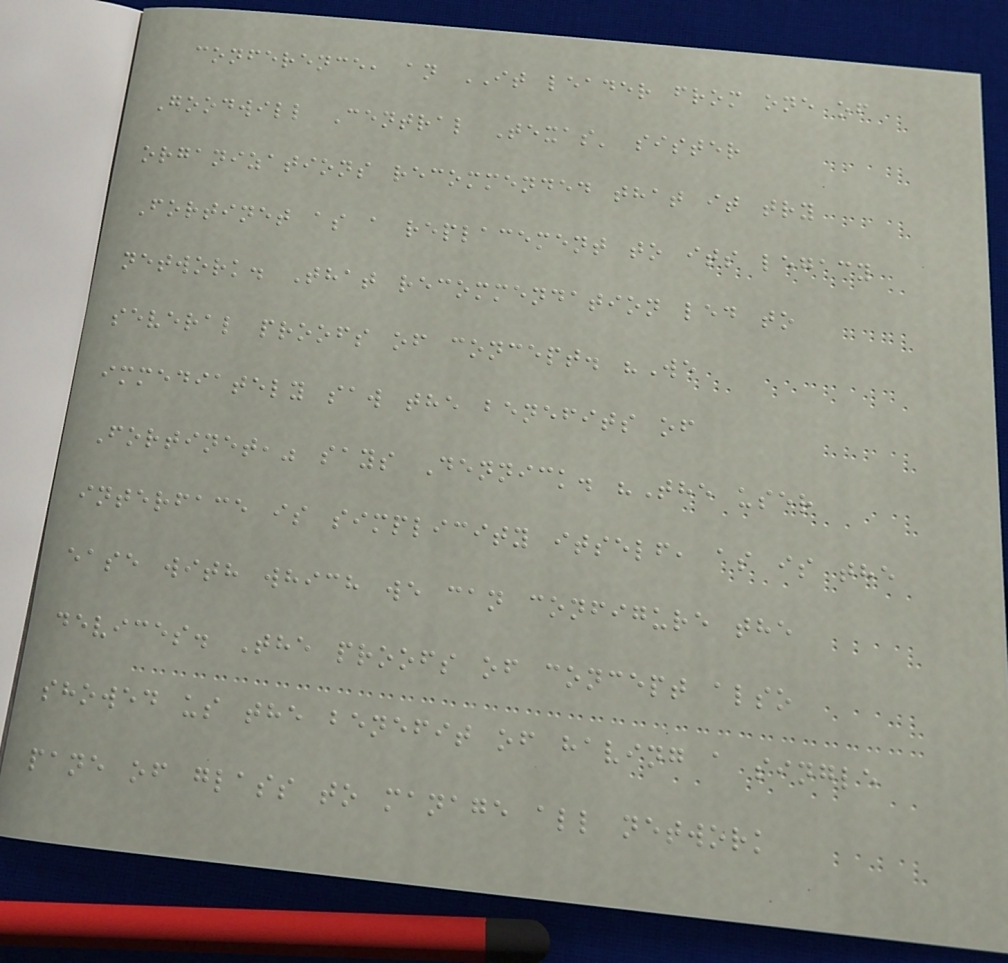conference, an IT leader from one of
Goodwill Central Texas' sister
organizations recommended that it try
Fortinet as a replacement to its legacy
network. That recommendation led to
several proofs of concept. "We
immediately saw the benefits of
Fortinet," says Dennick. "The user
interface is simplicity itself, as is the
ease with which we can configure the
devices. The proofs of concept also
showed us the benefit of having a single
pane of glass to manage all network
